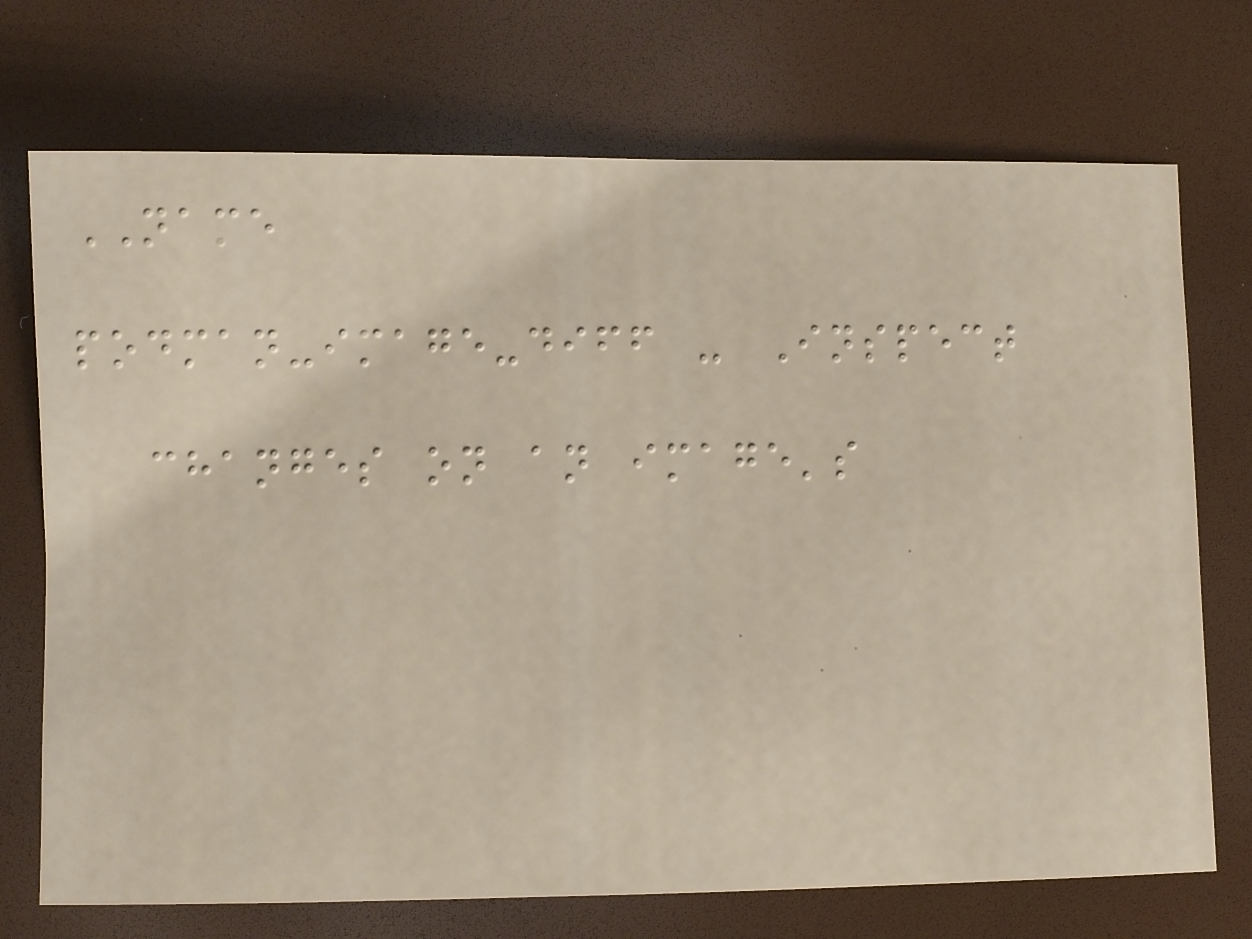NAME
podman-image-diff - Inspect
changes on an image's
